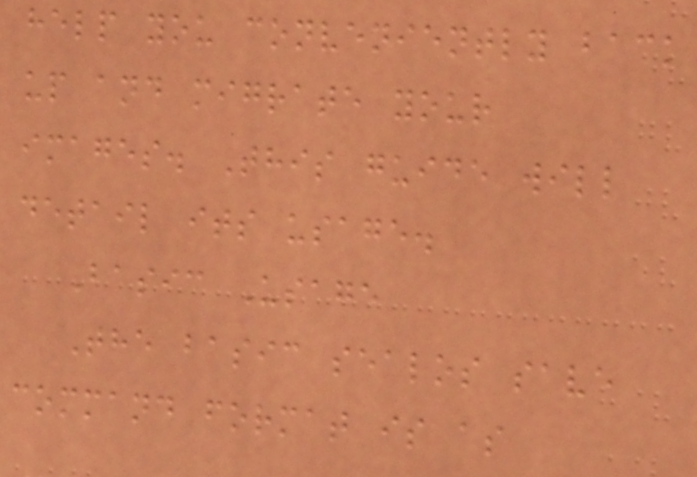help you conveniently back
up and migrate your
images. This guide will
detail its usage.
Basic Usage
The basic sealos save
command format is as
